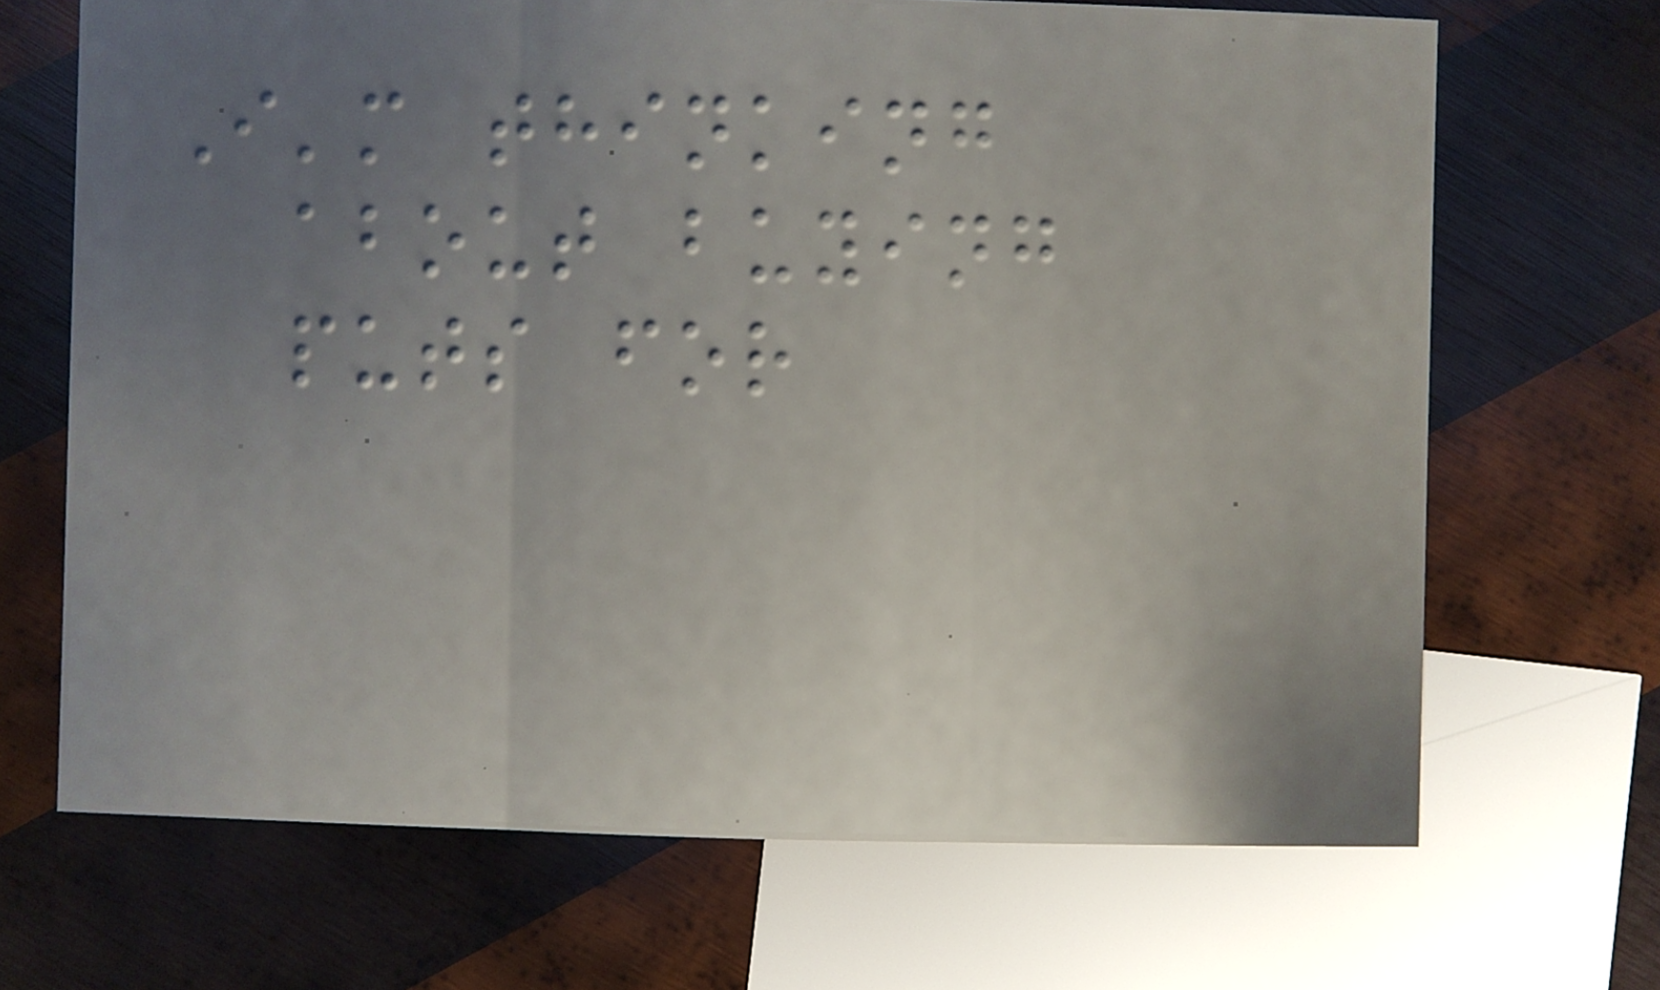I'm thinking
about buying
puts for
